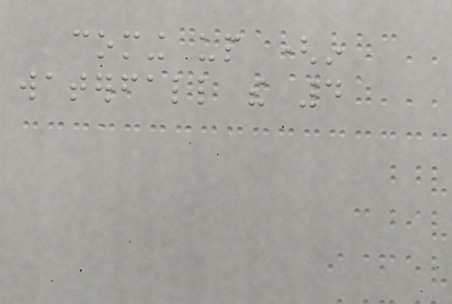coming up (in
waterfall the 4
